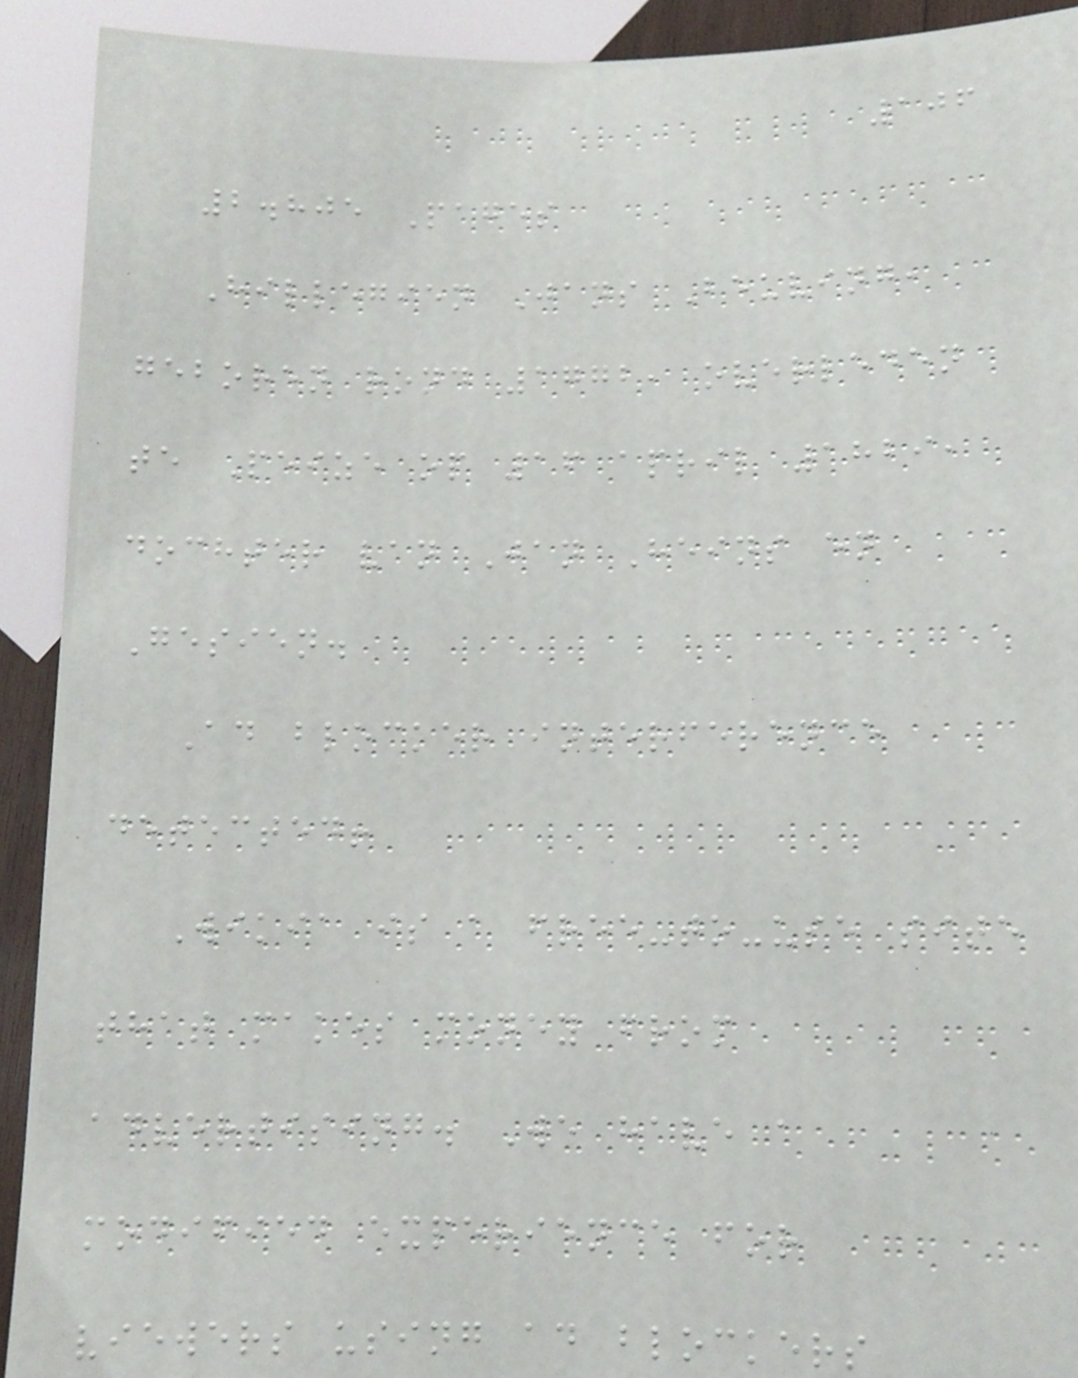106
2.805 Pages
Hillegien Jans Beuving,
geboren rond 1772, overleden
te Peize op 16 april 1829,
dochter van Jan Heins en
Gesien.
Ad blocker interference
detected!
Wikia is a free-to-use site
that makes money from
advertising. We have a
modified experience for
viewers using ad blockers
